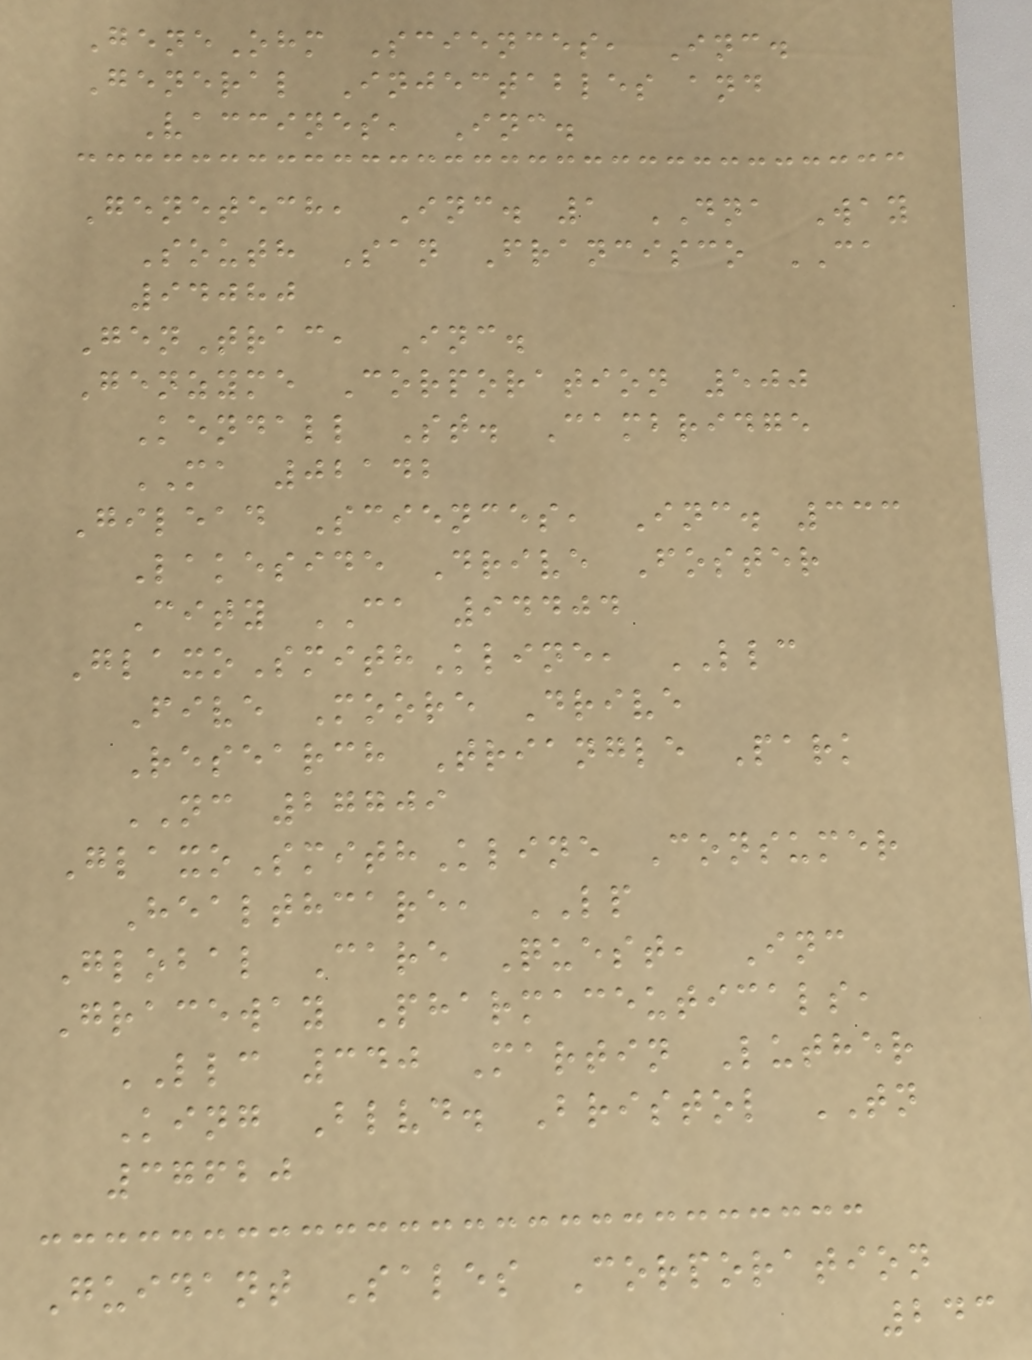GeneOhm Sciences, Inc.
General Injectables and
Vaccines, Inc.
Genetech, Inc. 1 DNA Way
South San Francisco CA
94080
GenTrac, Inc.
Genzyme Corporation 500
Kendall St. Cambridge
MA 02142
Gilead Sciences, Inc. 333
Lakeside Drive Foster
City CA 94404
GlaxoSmithKline, LLC
Five Moore Drive
Research Triangle Park
NC 27709
GlaxoSmithKline Consumer
Healthcare, LP
Global Care Quest, Inc
Graceway Pharmaceuticals,
LLC 340 Martin Luther
King Blvd. Bristol TN
37620
Guidant Sales Corporation
243
